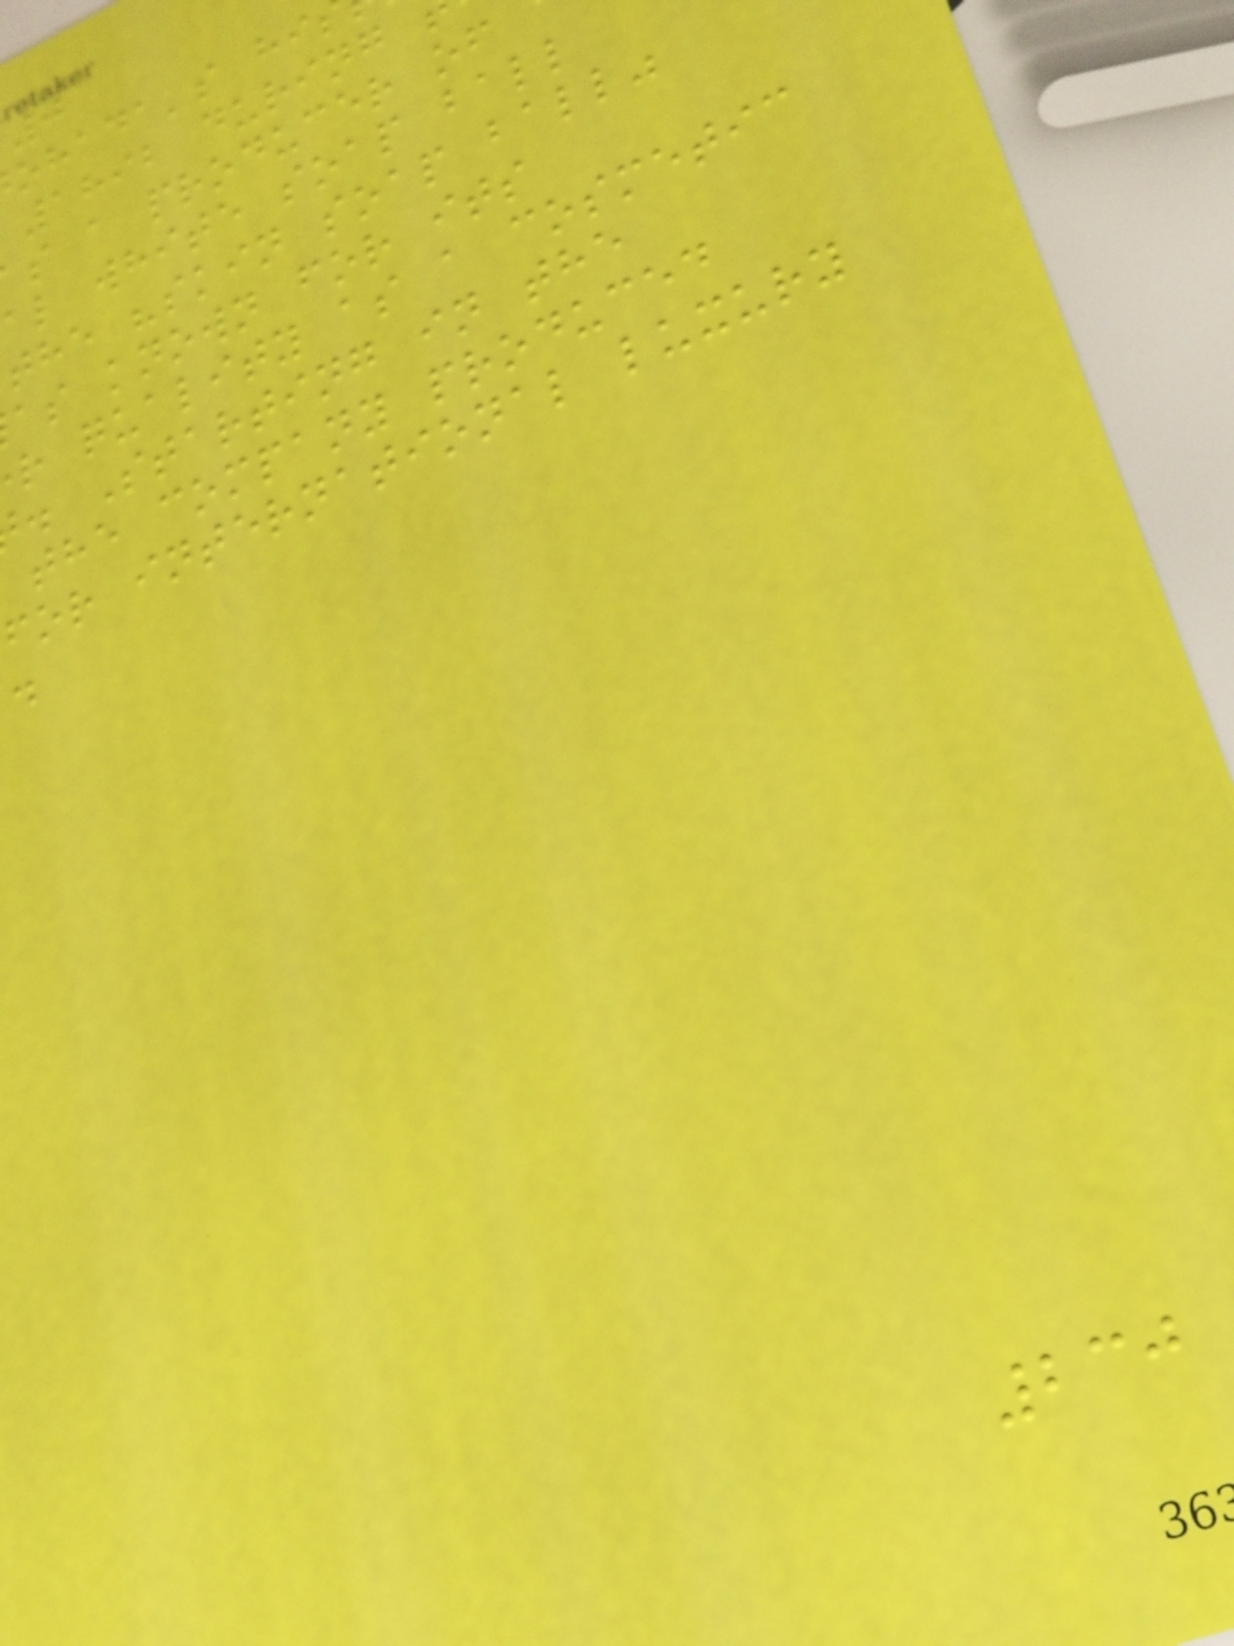ohada's hi
1892 during
s a producer of
al white soap ball
the "skin soap ball"
as known for its
r quality as a cosmetic
. Starting in the
the company produced
for international luxury
230
